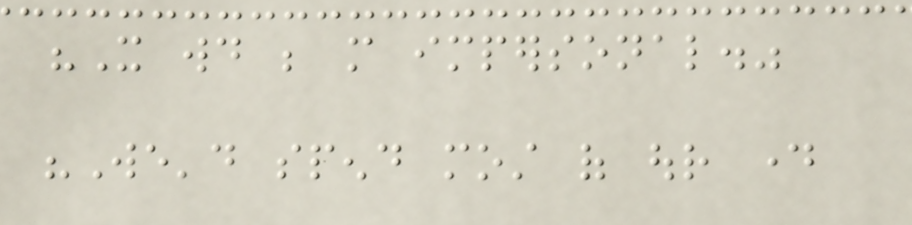"It would be more impersonal."
"We'd spend most of our day
